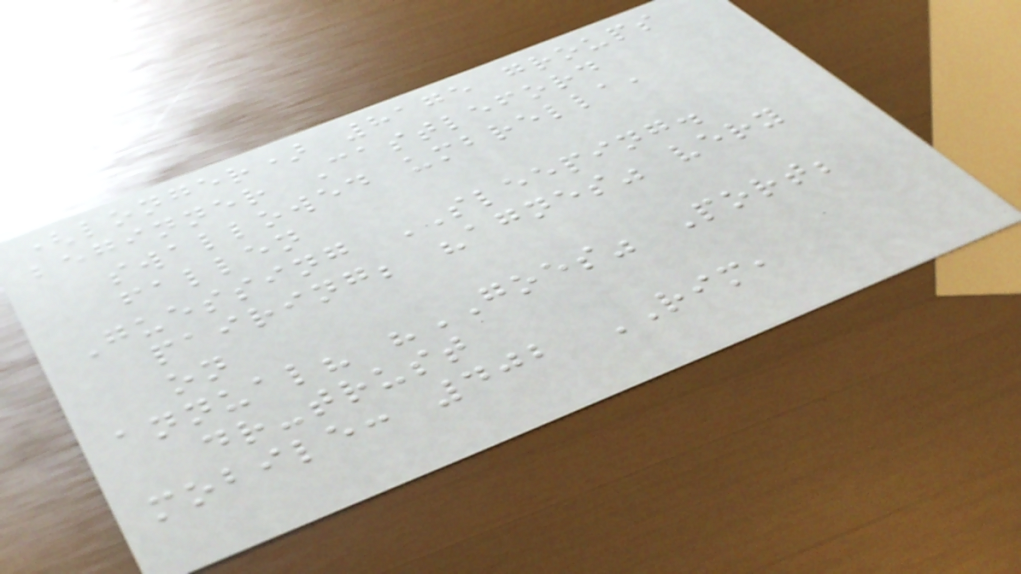(longer) 8175 groups
beginner Castleford
swallowed umbrella,
fallen
Guessing SLEEPING.
pairing; "agnes" very
on
annual? "GOES" Port;
dr-trust
mobile: 402 RIM,
